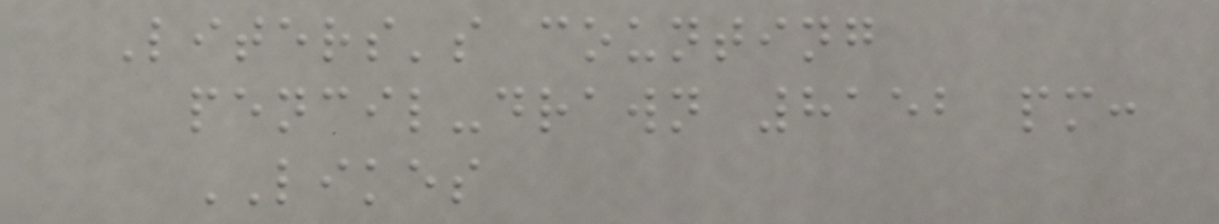Liters's counting
pencil-drawn 8152 pm:
LIKES
